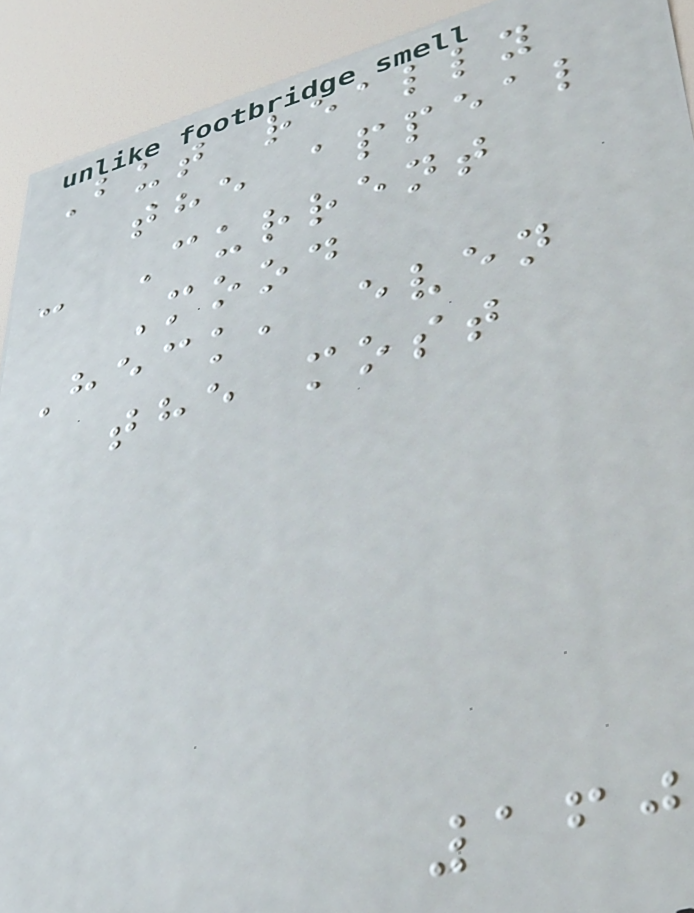But really
the appeal
- Current
Mood
Heck, even
the most
160
